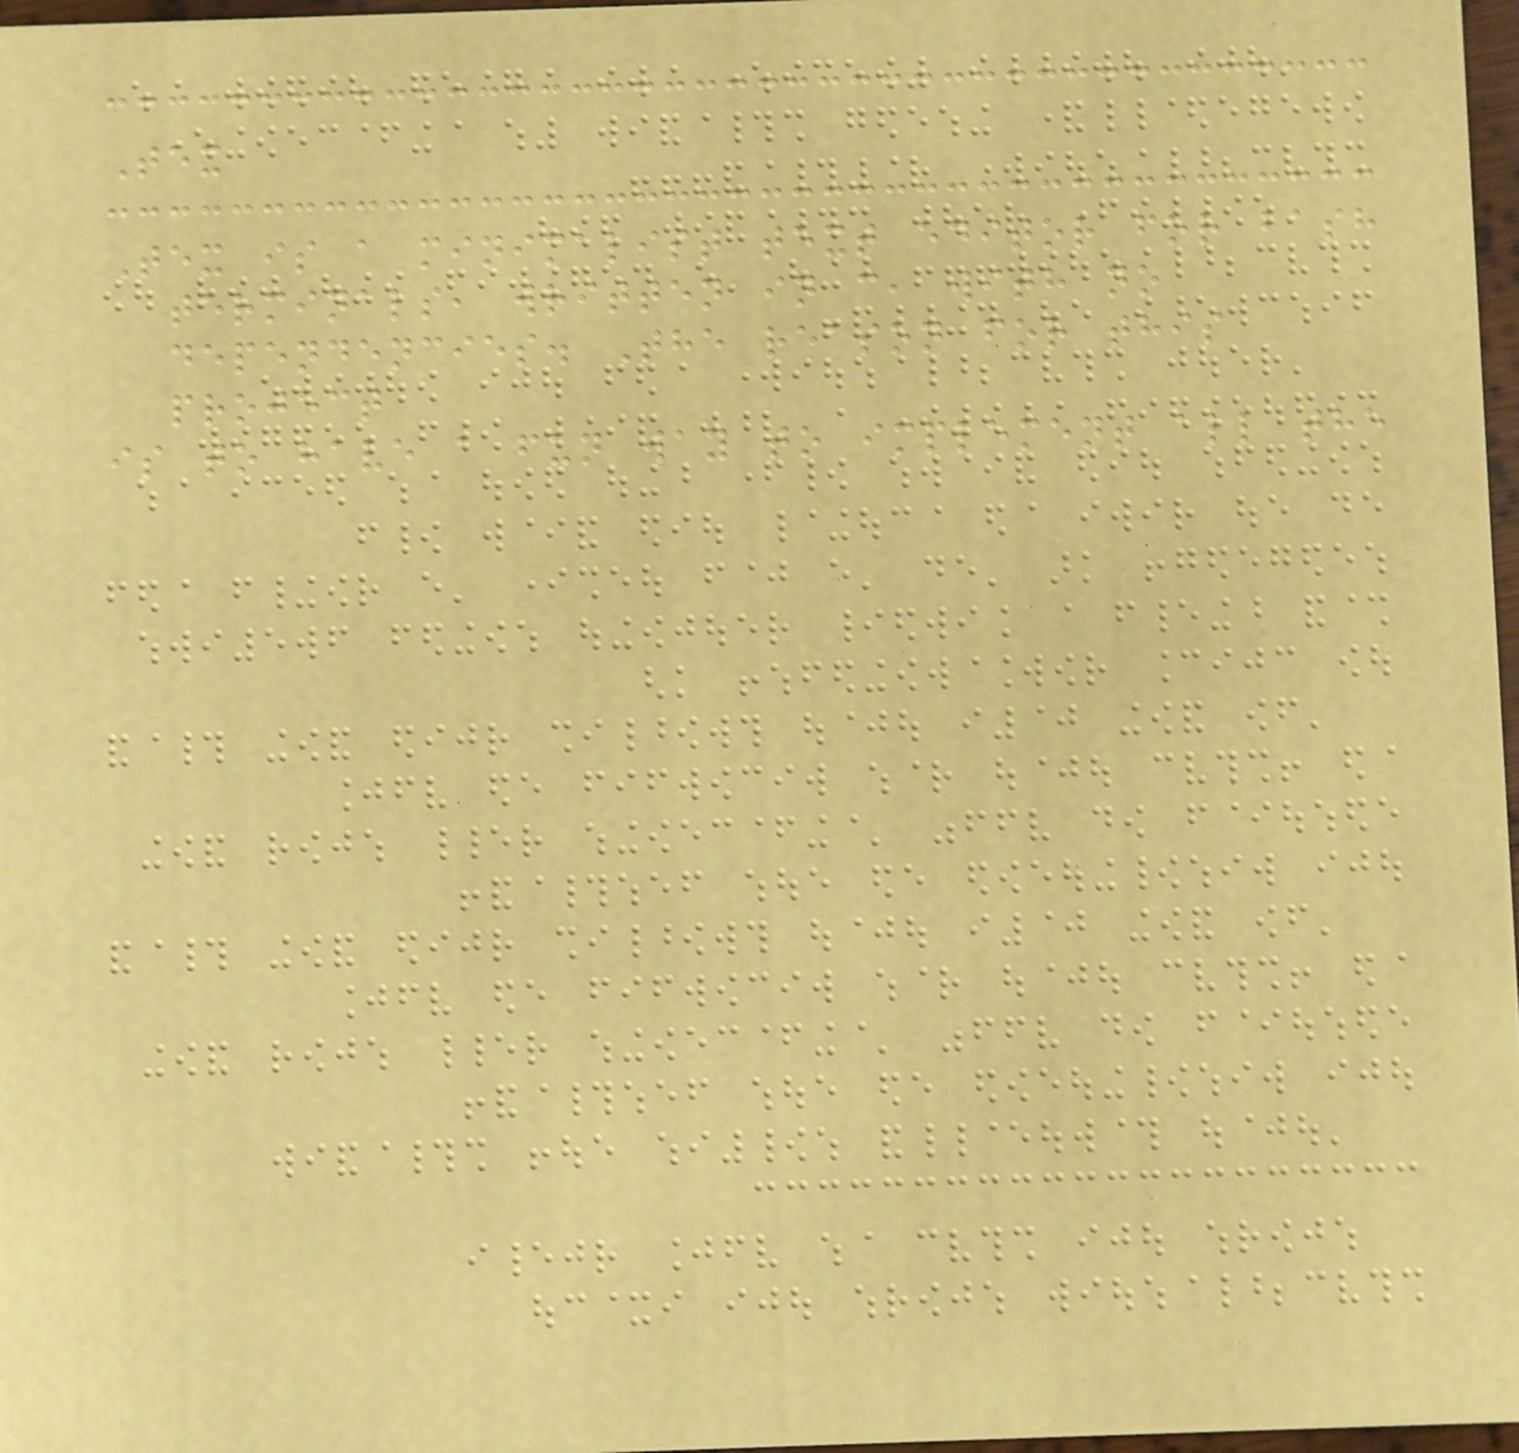Tex
Tex is a minimalist text editor for bash
terminals, written in c, with no
dependencies. The reason for this
project
is to have a fun way to implement all the
